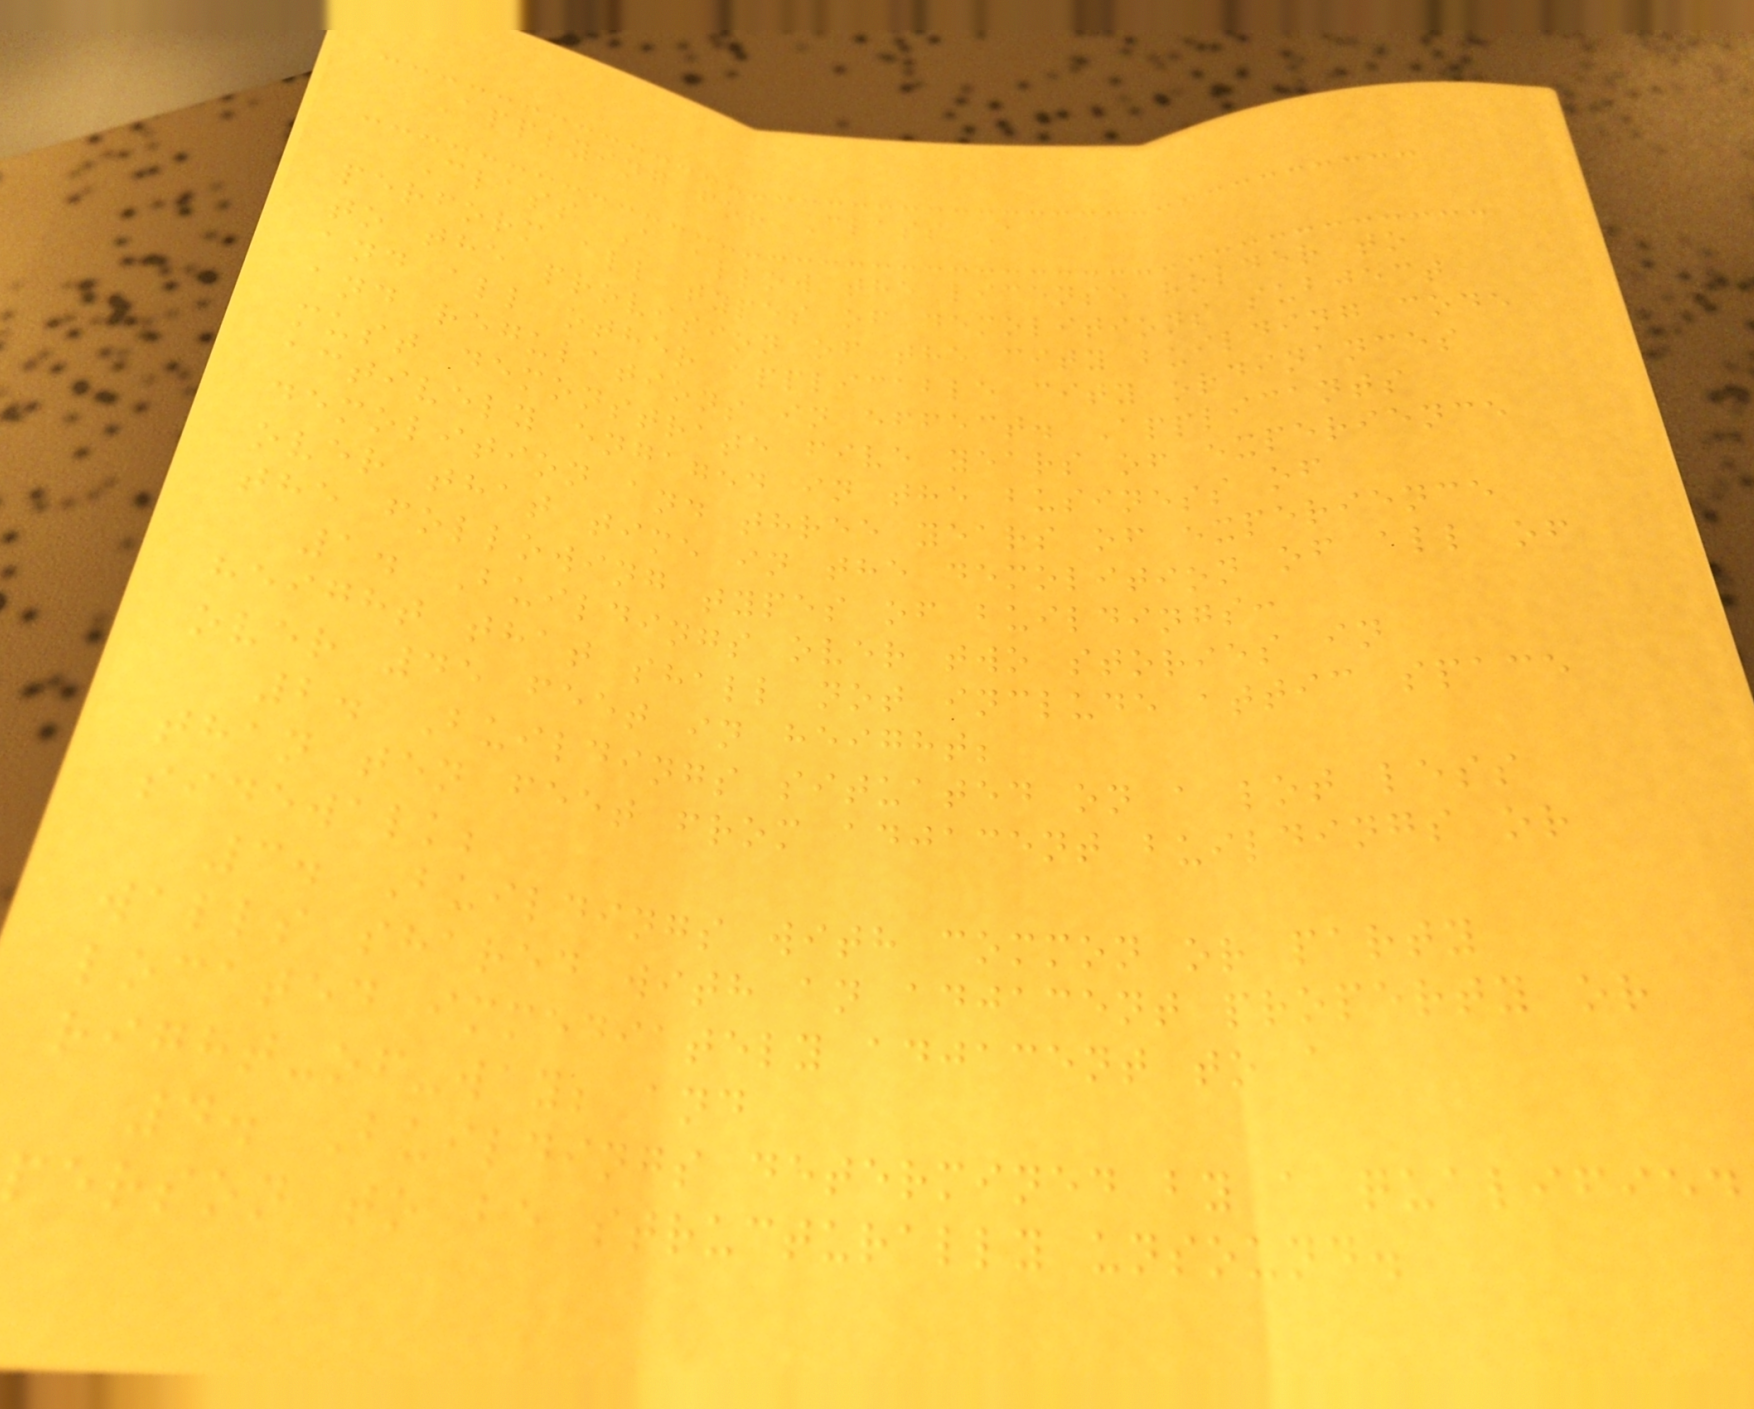Applying for Class A
Class A allow the license holder to
perform all types of demolitions subject
to the provision of the city building code
and all other applicable city ordinances
and regulations in effect. Applicants
must demonstrate five years of experience
actively engaged in the business of
demolition and three years of experience
over that time in the demolition of all of
the following types of buildings:
1. Buildings over two stories in
height that shall not include attic space
over 45 feet in height;
2. Buildings situated on a lot less
than ten feet from adjacent buildings or
sidewalk;
3. Buildings with common or party
walls shared with an adjacent property or
located immediately adjacent to a
right-of-way; and
4. Buildings determined by a qualified
person to be structurally unsound.
